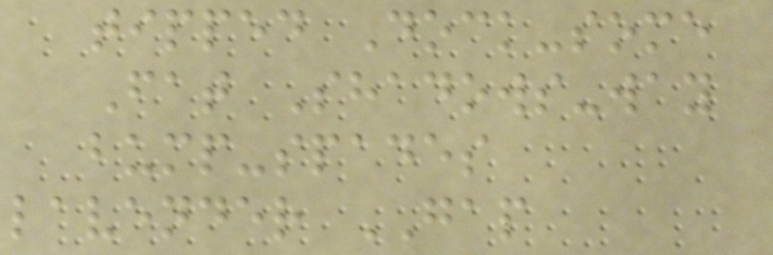tipped Dock-some
Fat Shadows-way
bump-spades
lavender GAP
